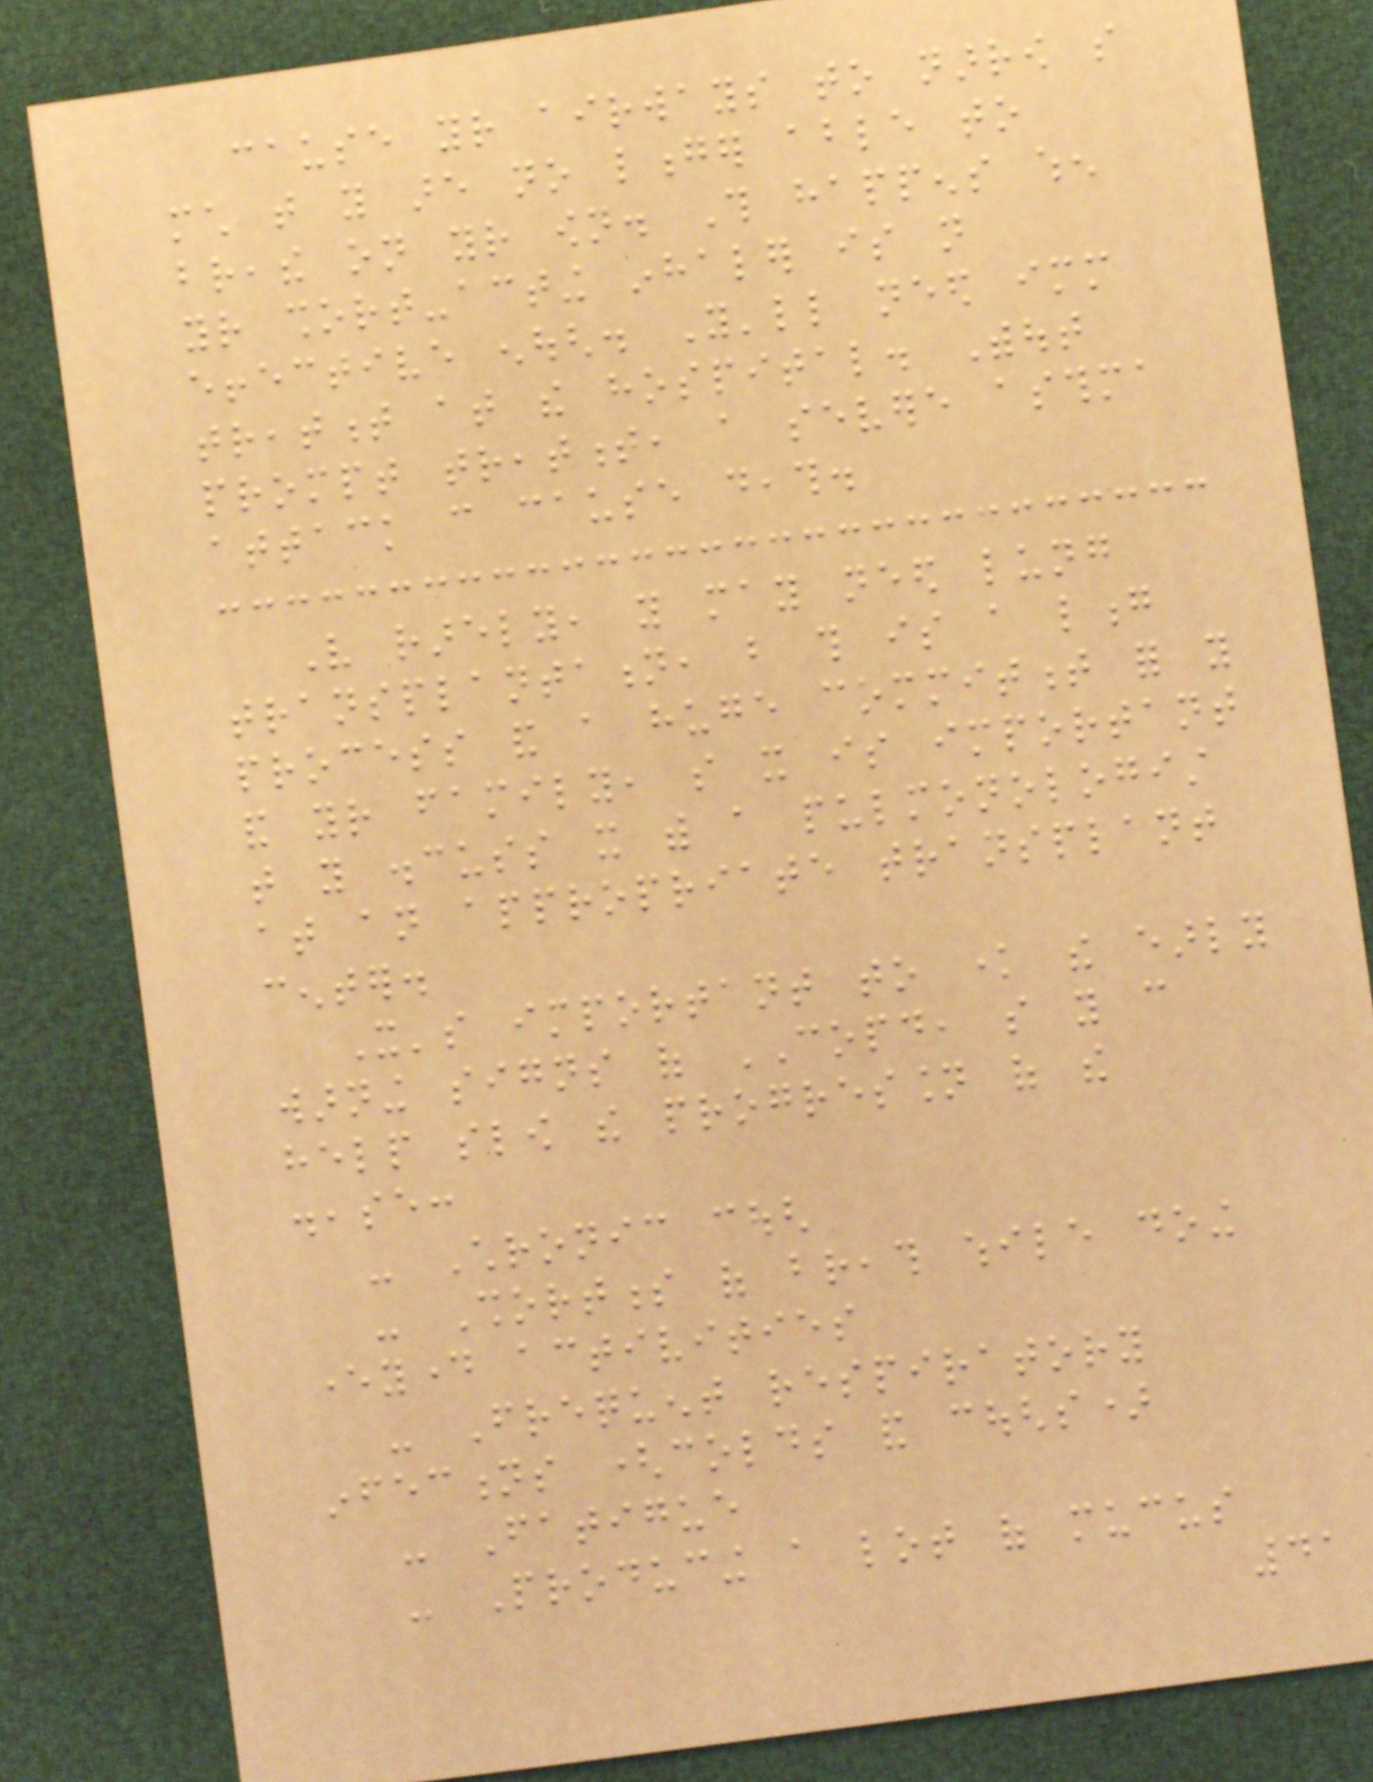cause your airways to narrow so
much that you are no longer able to
breathe on your own. This happens when
your short-acting inhaler is not
effective enough. You'll need immediate
treatment at the hospital. Without
prompt treatment, a severe asthma
attack can cause death.
Very rarely, you may need lung
transplantation, but this is a long
process and a huge commitment for you
and your family, so it is important
that you discuss it with a pulmonologist
at an appropriate transplant
center.
It's important to know the early
warning signs of COPD, so you can
help slow the progression of the
disease:
- Chronic cough
- Shortness of breath while doing
everyday activities
- Frequent respiratory
infections (colds and coughs)
- Fatigue
- Producing a lot of mucus
41
